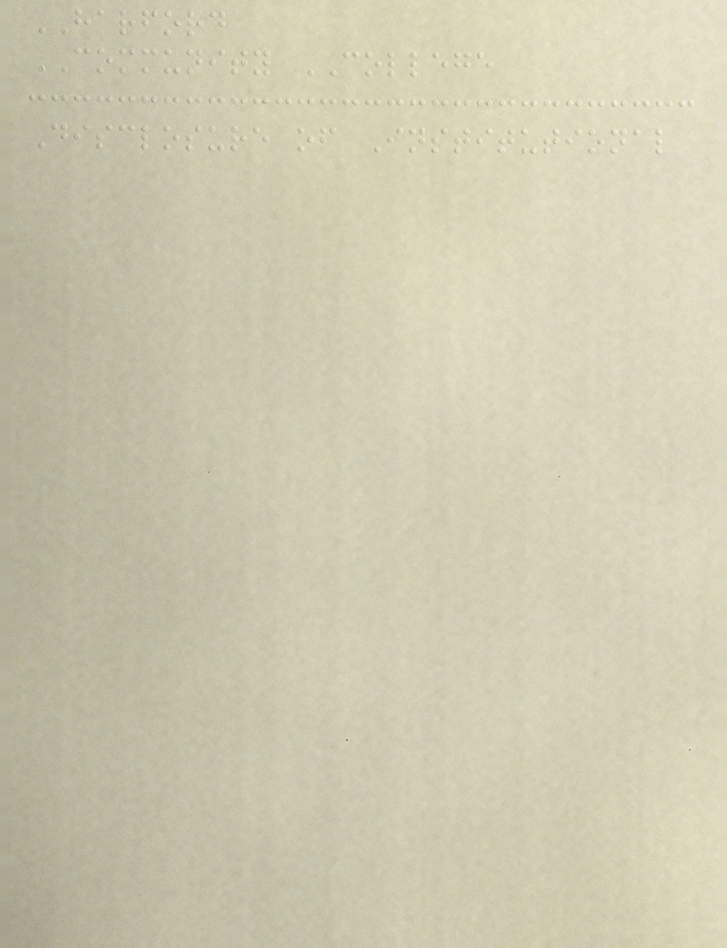HARFORD
COMMUNITY COLLEGE
Disclosure of Institutional
